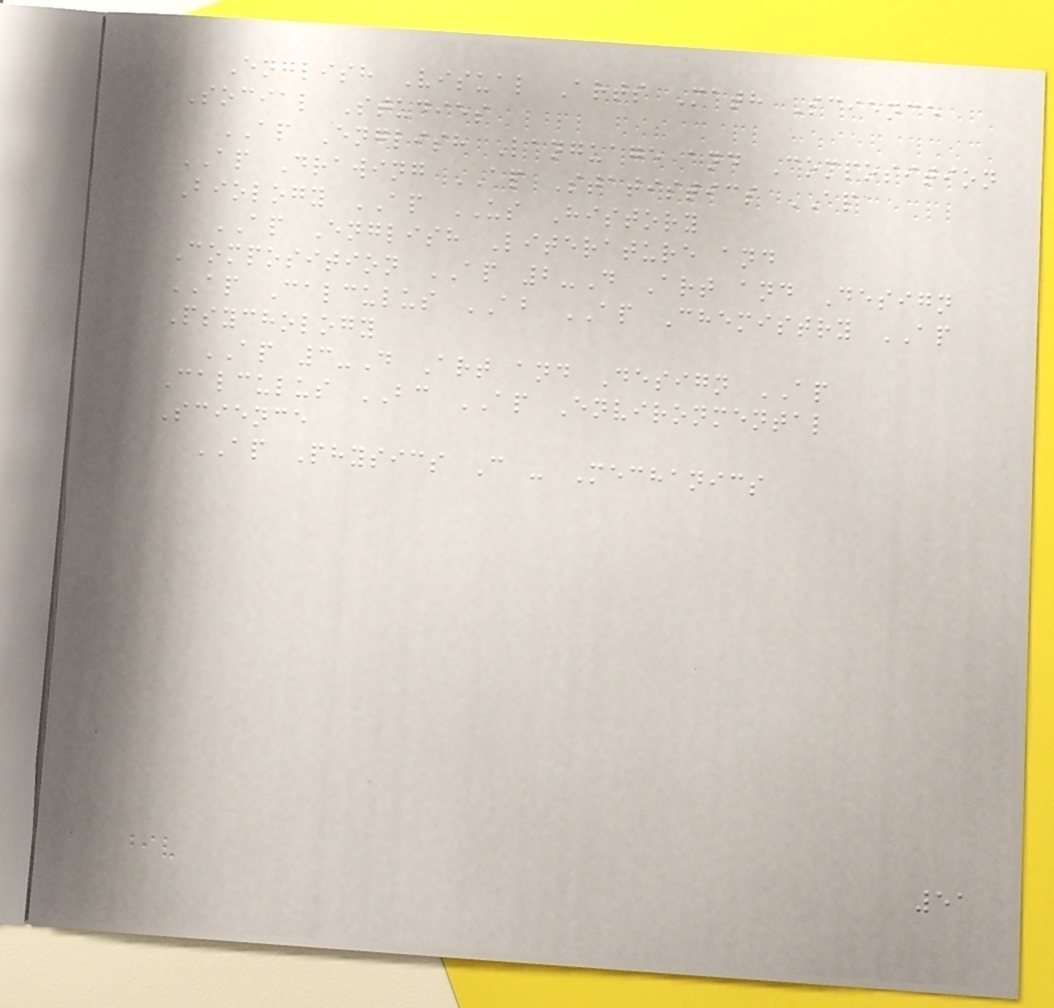English Visual Arts Math Science
Social Studies
AP English Language and Composition
AP Drawing AP Statistics AP
Biology AP US History
AP English Literature and
Composition AP 2-D Art and Design
AP Calculus AB AP Chemistry AP
Psychology
AP 3-D Art and Design AP
Calculus BC AP Environmental
Science
AP Physics C - Mechanics
51
